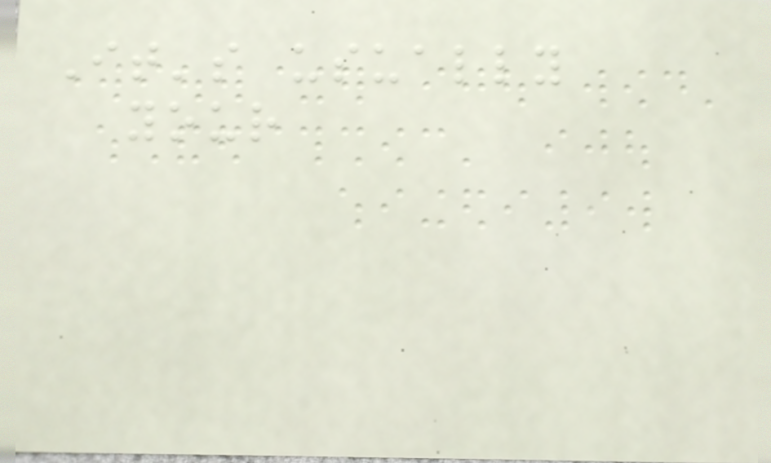It's usually
your
